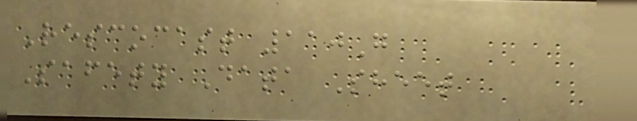Rescocast 110G
Safety Data Sheet
